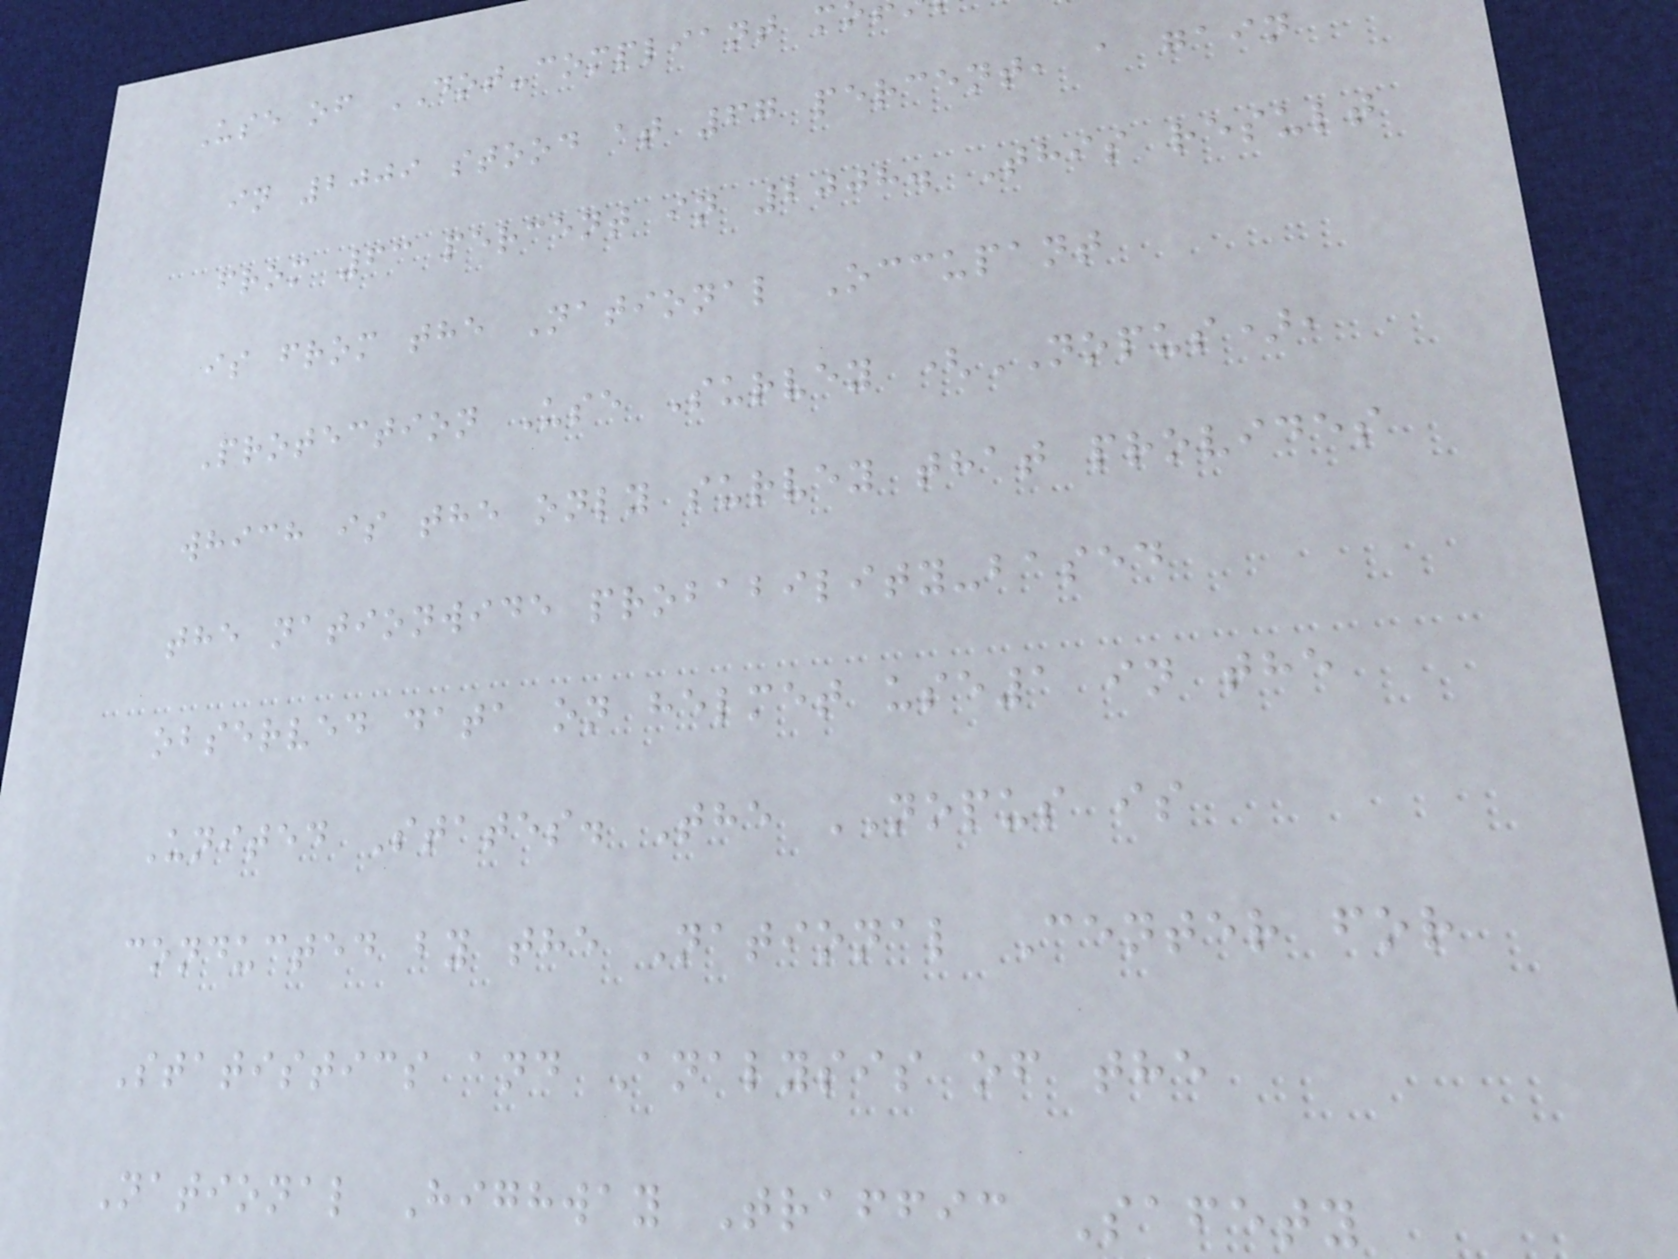Use of DOT-compliant m
in 2009 stood at 67 percent, a gain
from 63 percent in 2008. This result
is from the National Occupant
Protection Use Survey (NOPUS),
which is the only survey that provides
the nationwide probability-based
observed data on helmet use1 in the
United States. The NOPUS is
conducted by the National Center for
Statistics and Analysis of the
National Highway Traffic Safety
